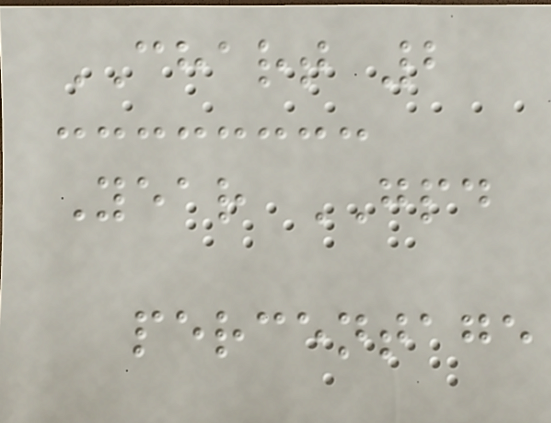CHART 2
Year GPD
percentage
